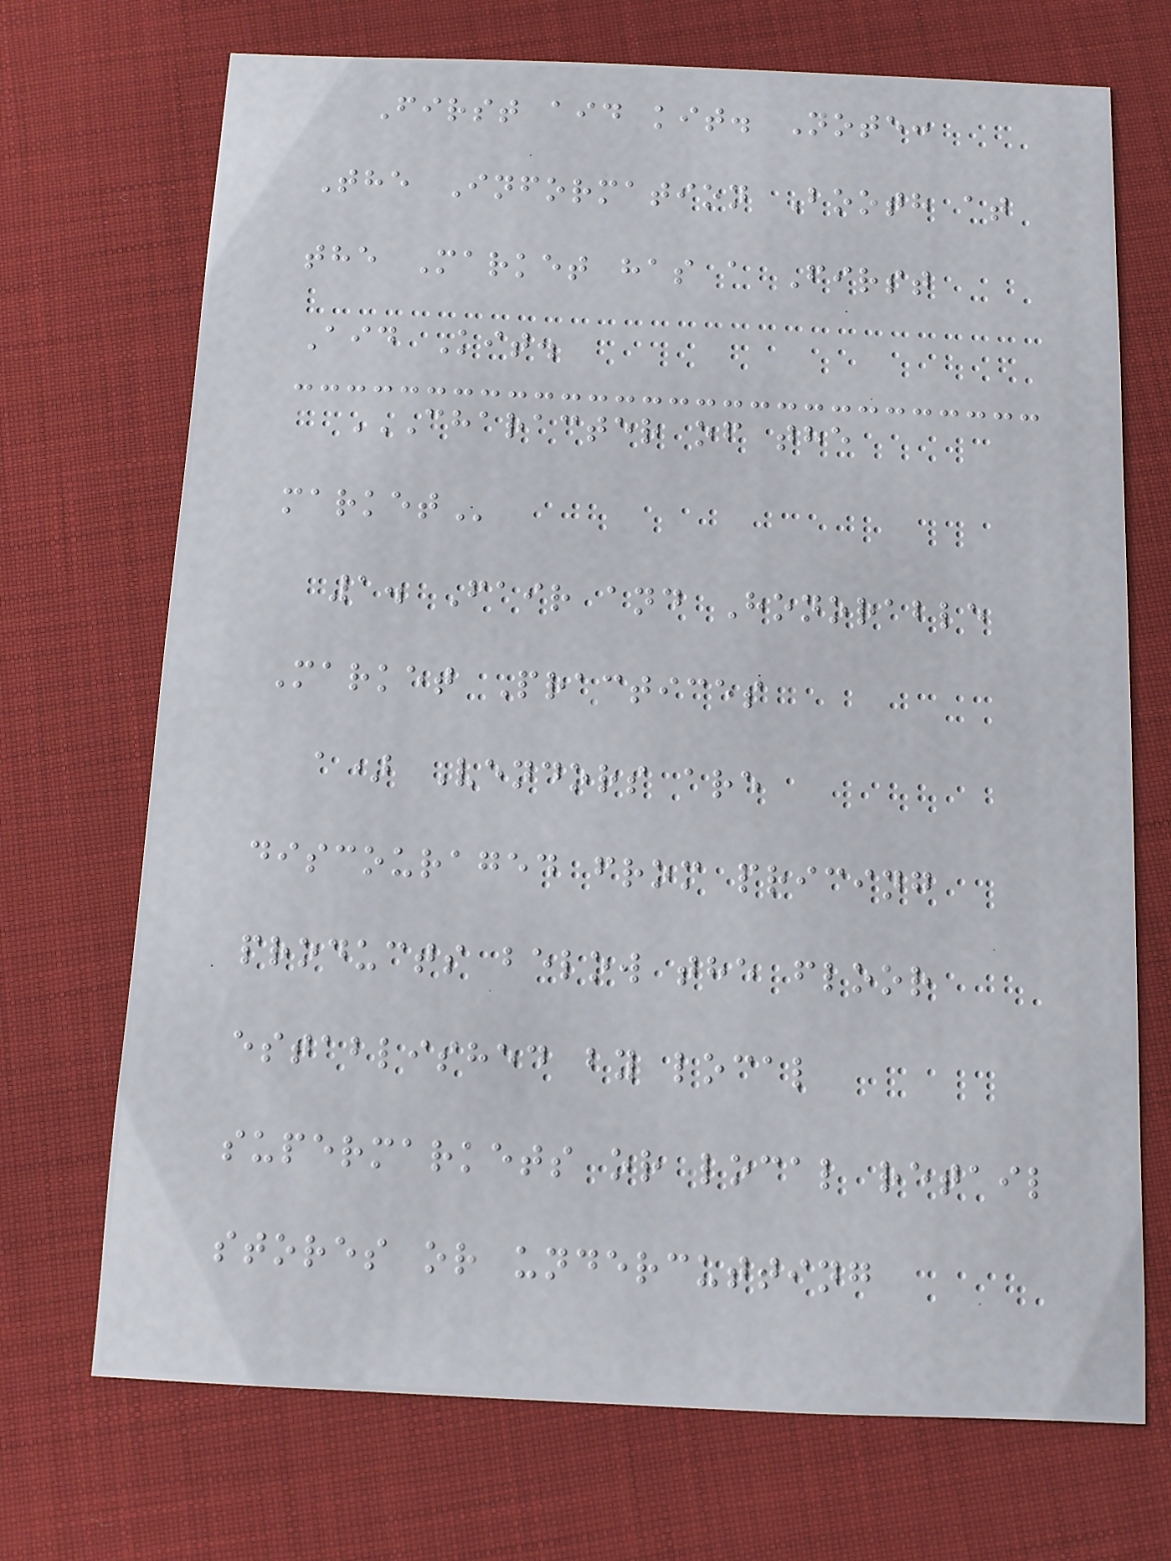First aid kit. Note:
The Information Booth at
the Market has a First
Aid Kit.
CHARACTER OF THE
MARKET
1. Fair and Honorable
Market Practices
a) Vendors are
discouraged from pricing
products below the floor
established by local
supermarkets or local retail
stores or undercutting
